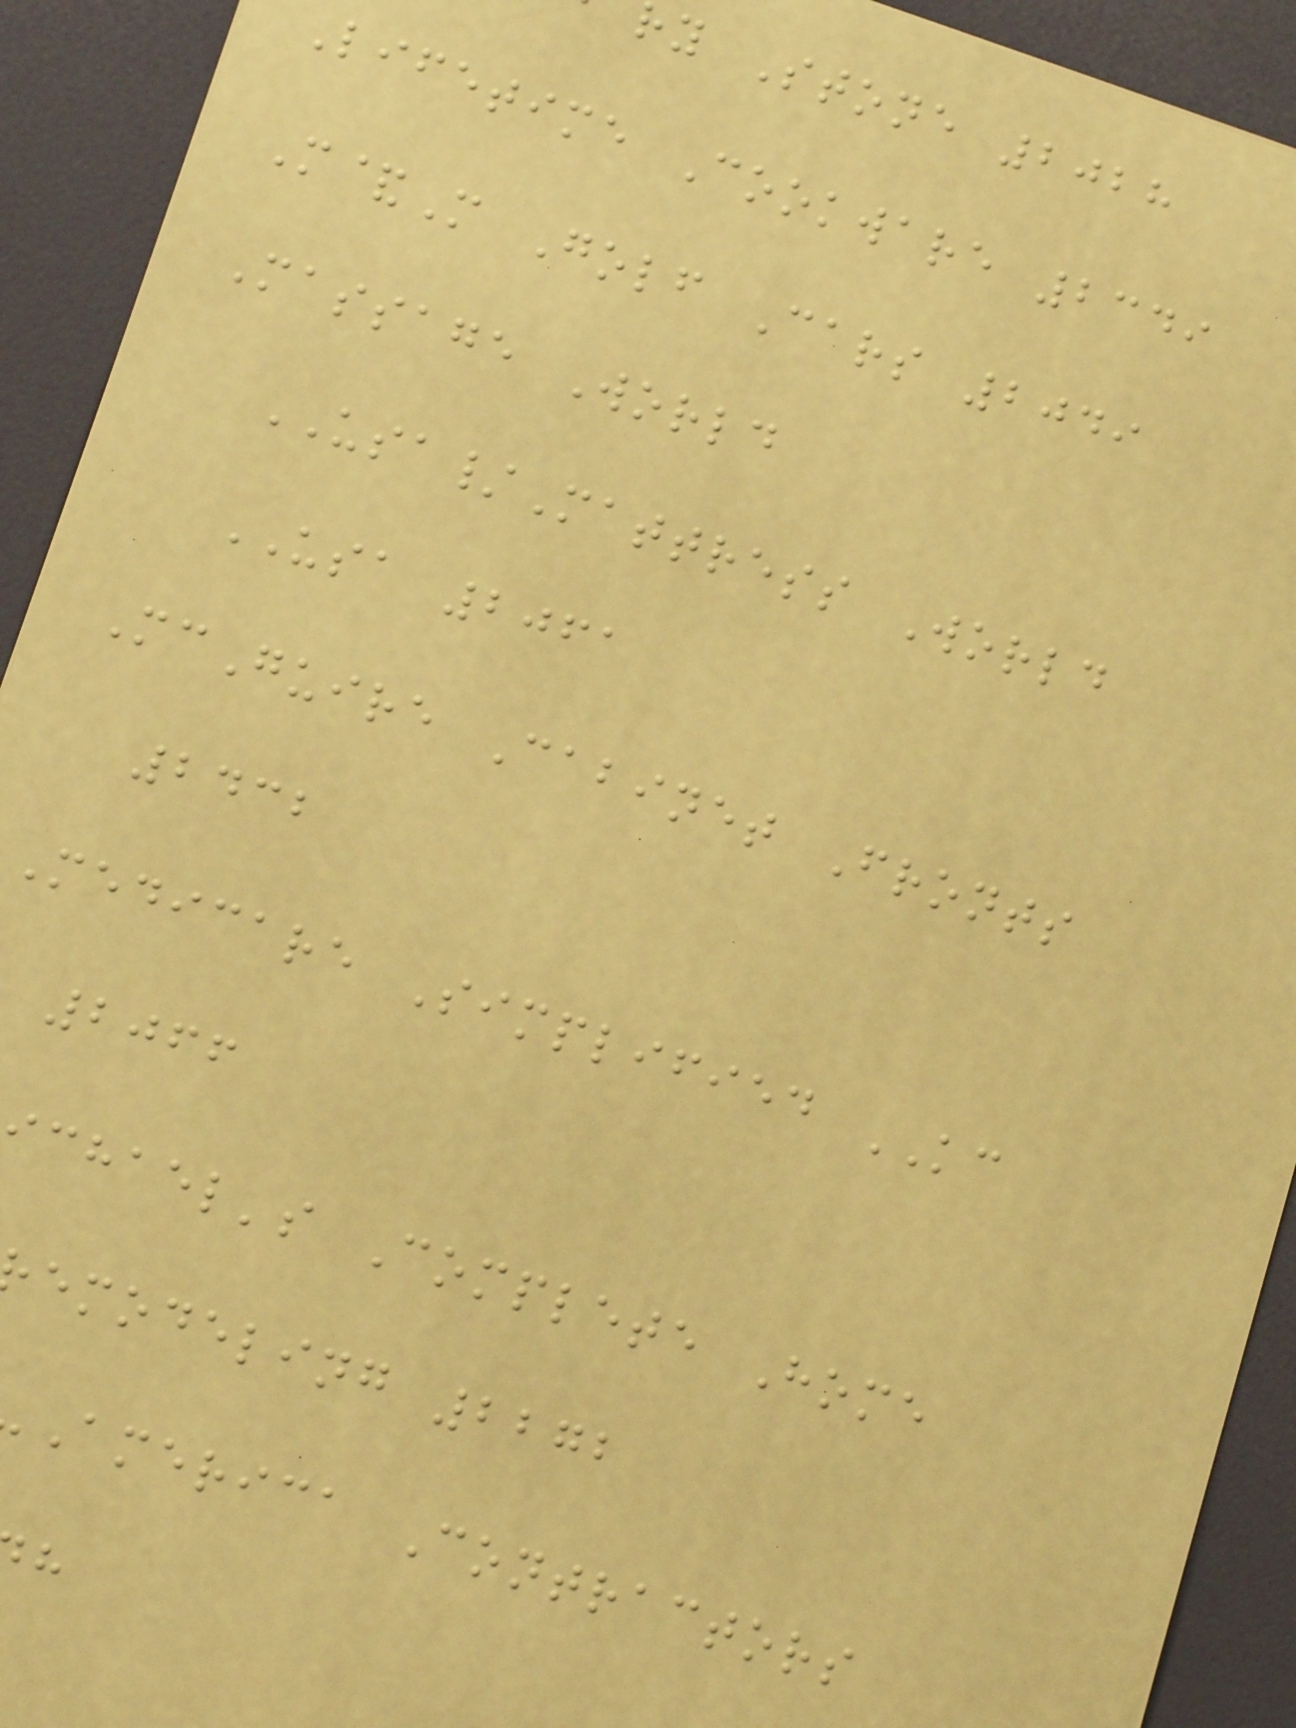y Stone 2028
Lifetime Cookware 2349
M&M Golf Cars 2049
Massage World
USA/Mattress World
USA 2061
McGuire Cabinet Fronts
2432
Medicare Simplified KC
2066
chael's Complete Home
emodeling 2272
America Contractors
